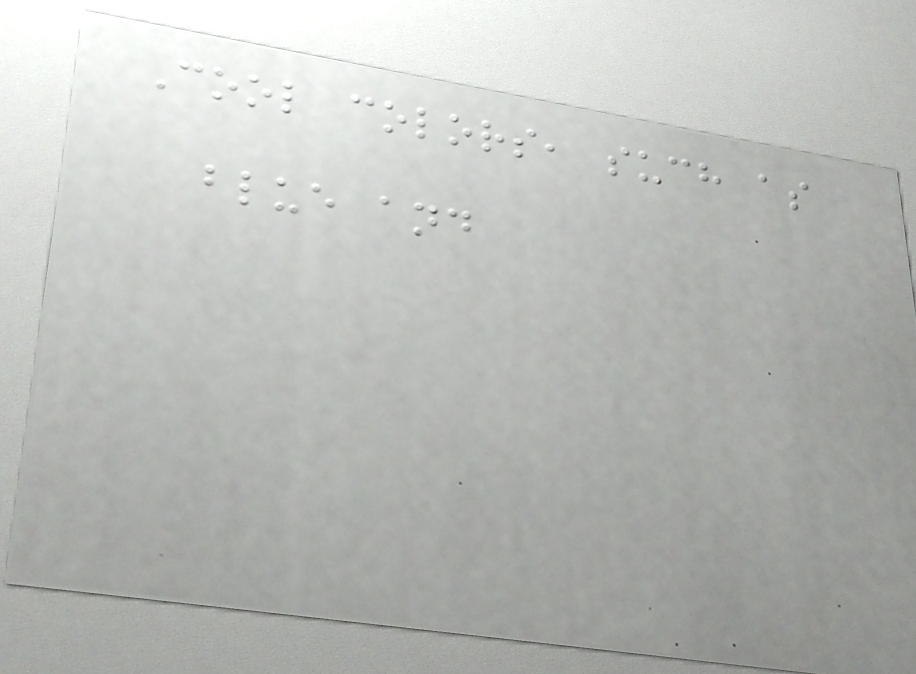Cool colors, such as
blue and
